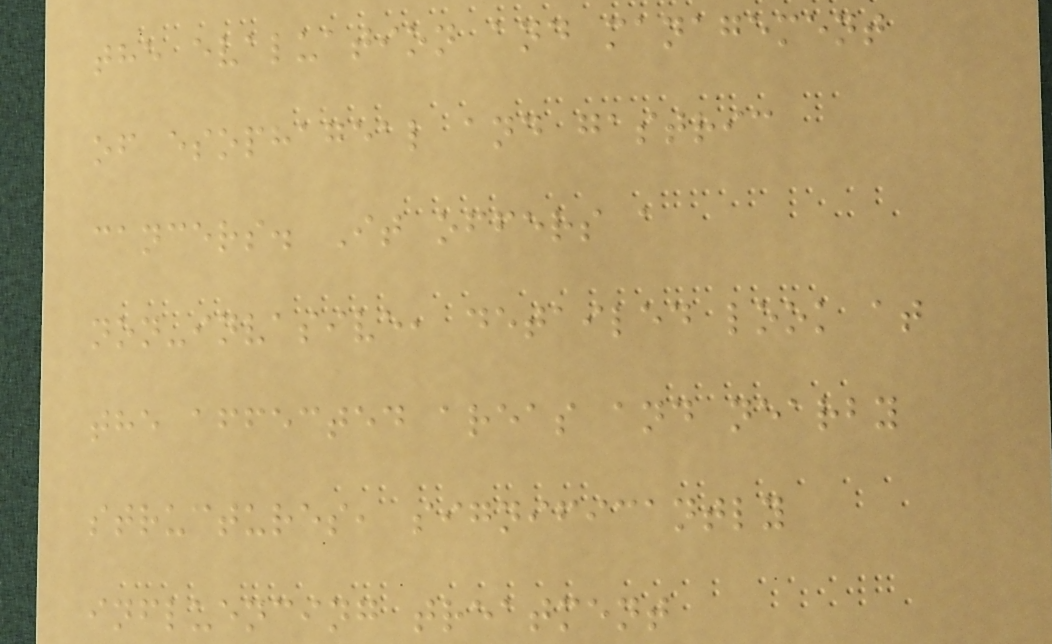the evaluation and management
of esophageal and gastric
cancers. It offers a
non-invasive, detailed look at
the affected areas and nearby
structures, significantly
influencing treatment
